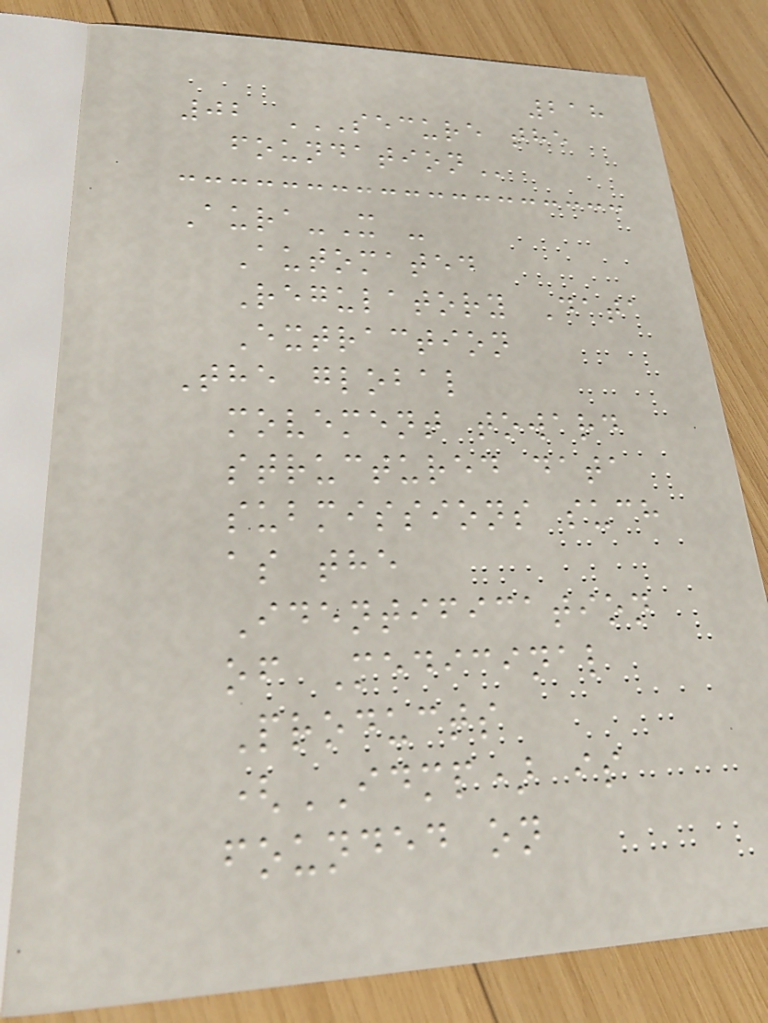218
02 SECURE THE
FOUNDATION
Aura-X -
Automated
Regulatory Data
Extraction
The global
movement toward
structured data
submissions such
as the
Identification
of Medicinal
Products
(IDMP) is
founded on
